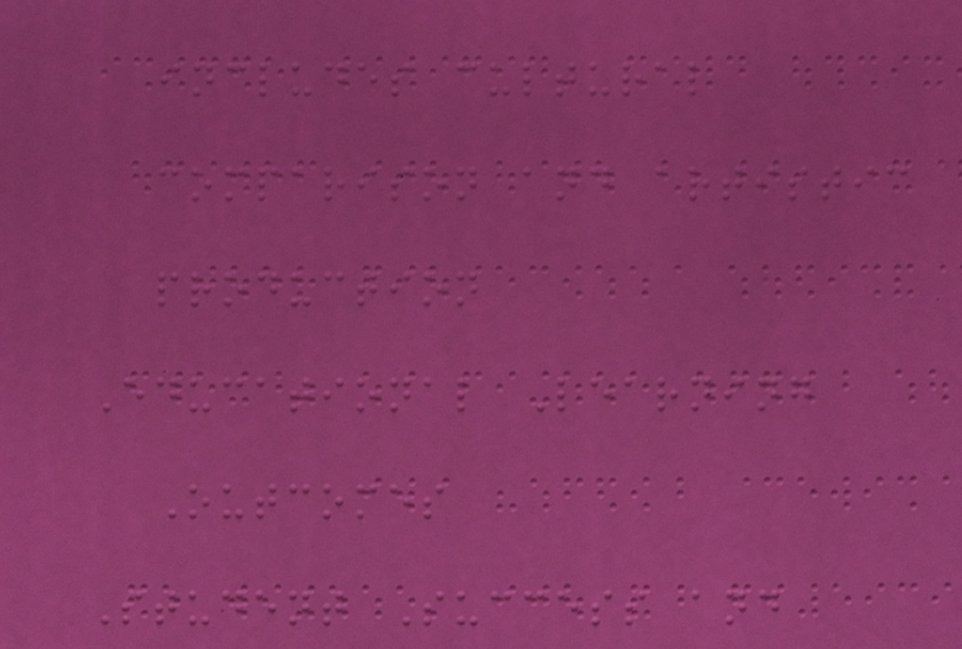includes cultural
comparison and artistic
production
Educational Learning
Outcomes
Student Success and
